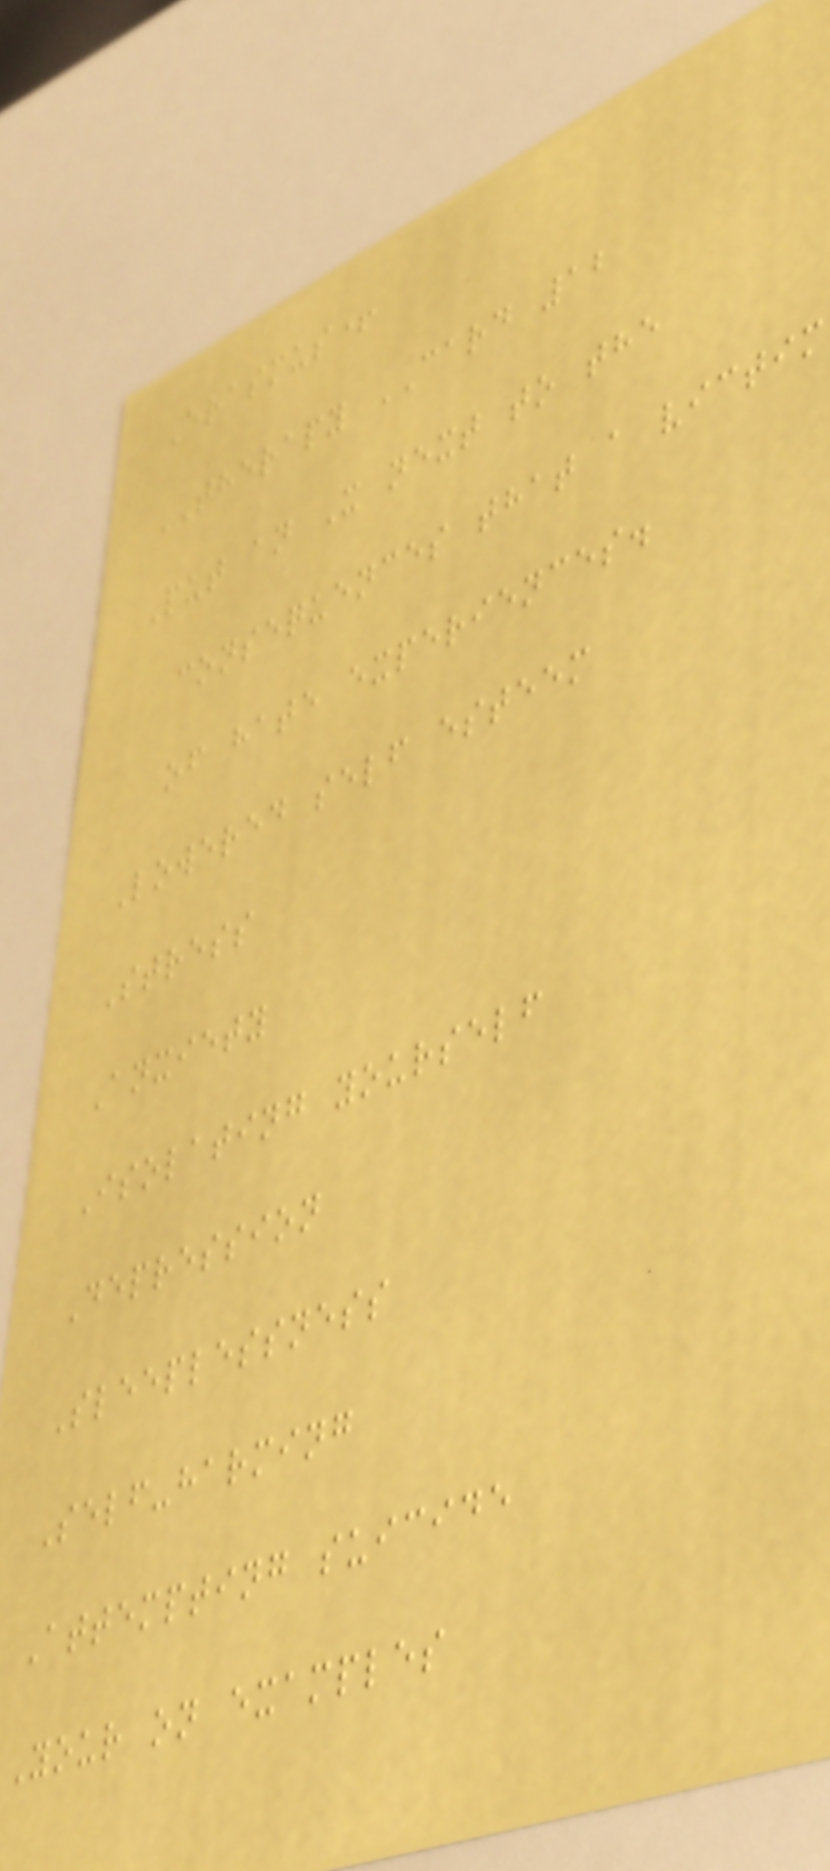Erasmus+
THERAPY CARD 12
Put an X next to the
consequences that a victim
of hate experiences.
Lowered self esteem
Stress
Anxiety
Isolating yourself
Depression
Sleeplessness
Self-harming
Attempting suicide
Your on examples
